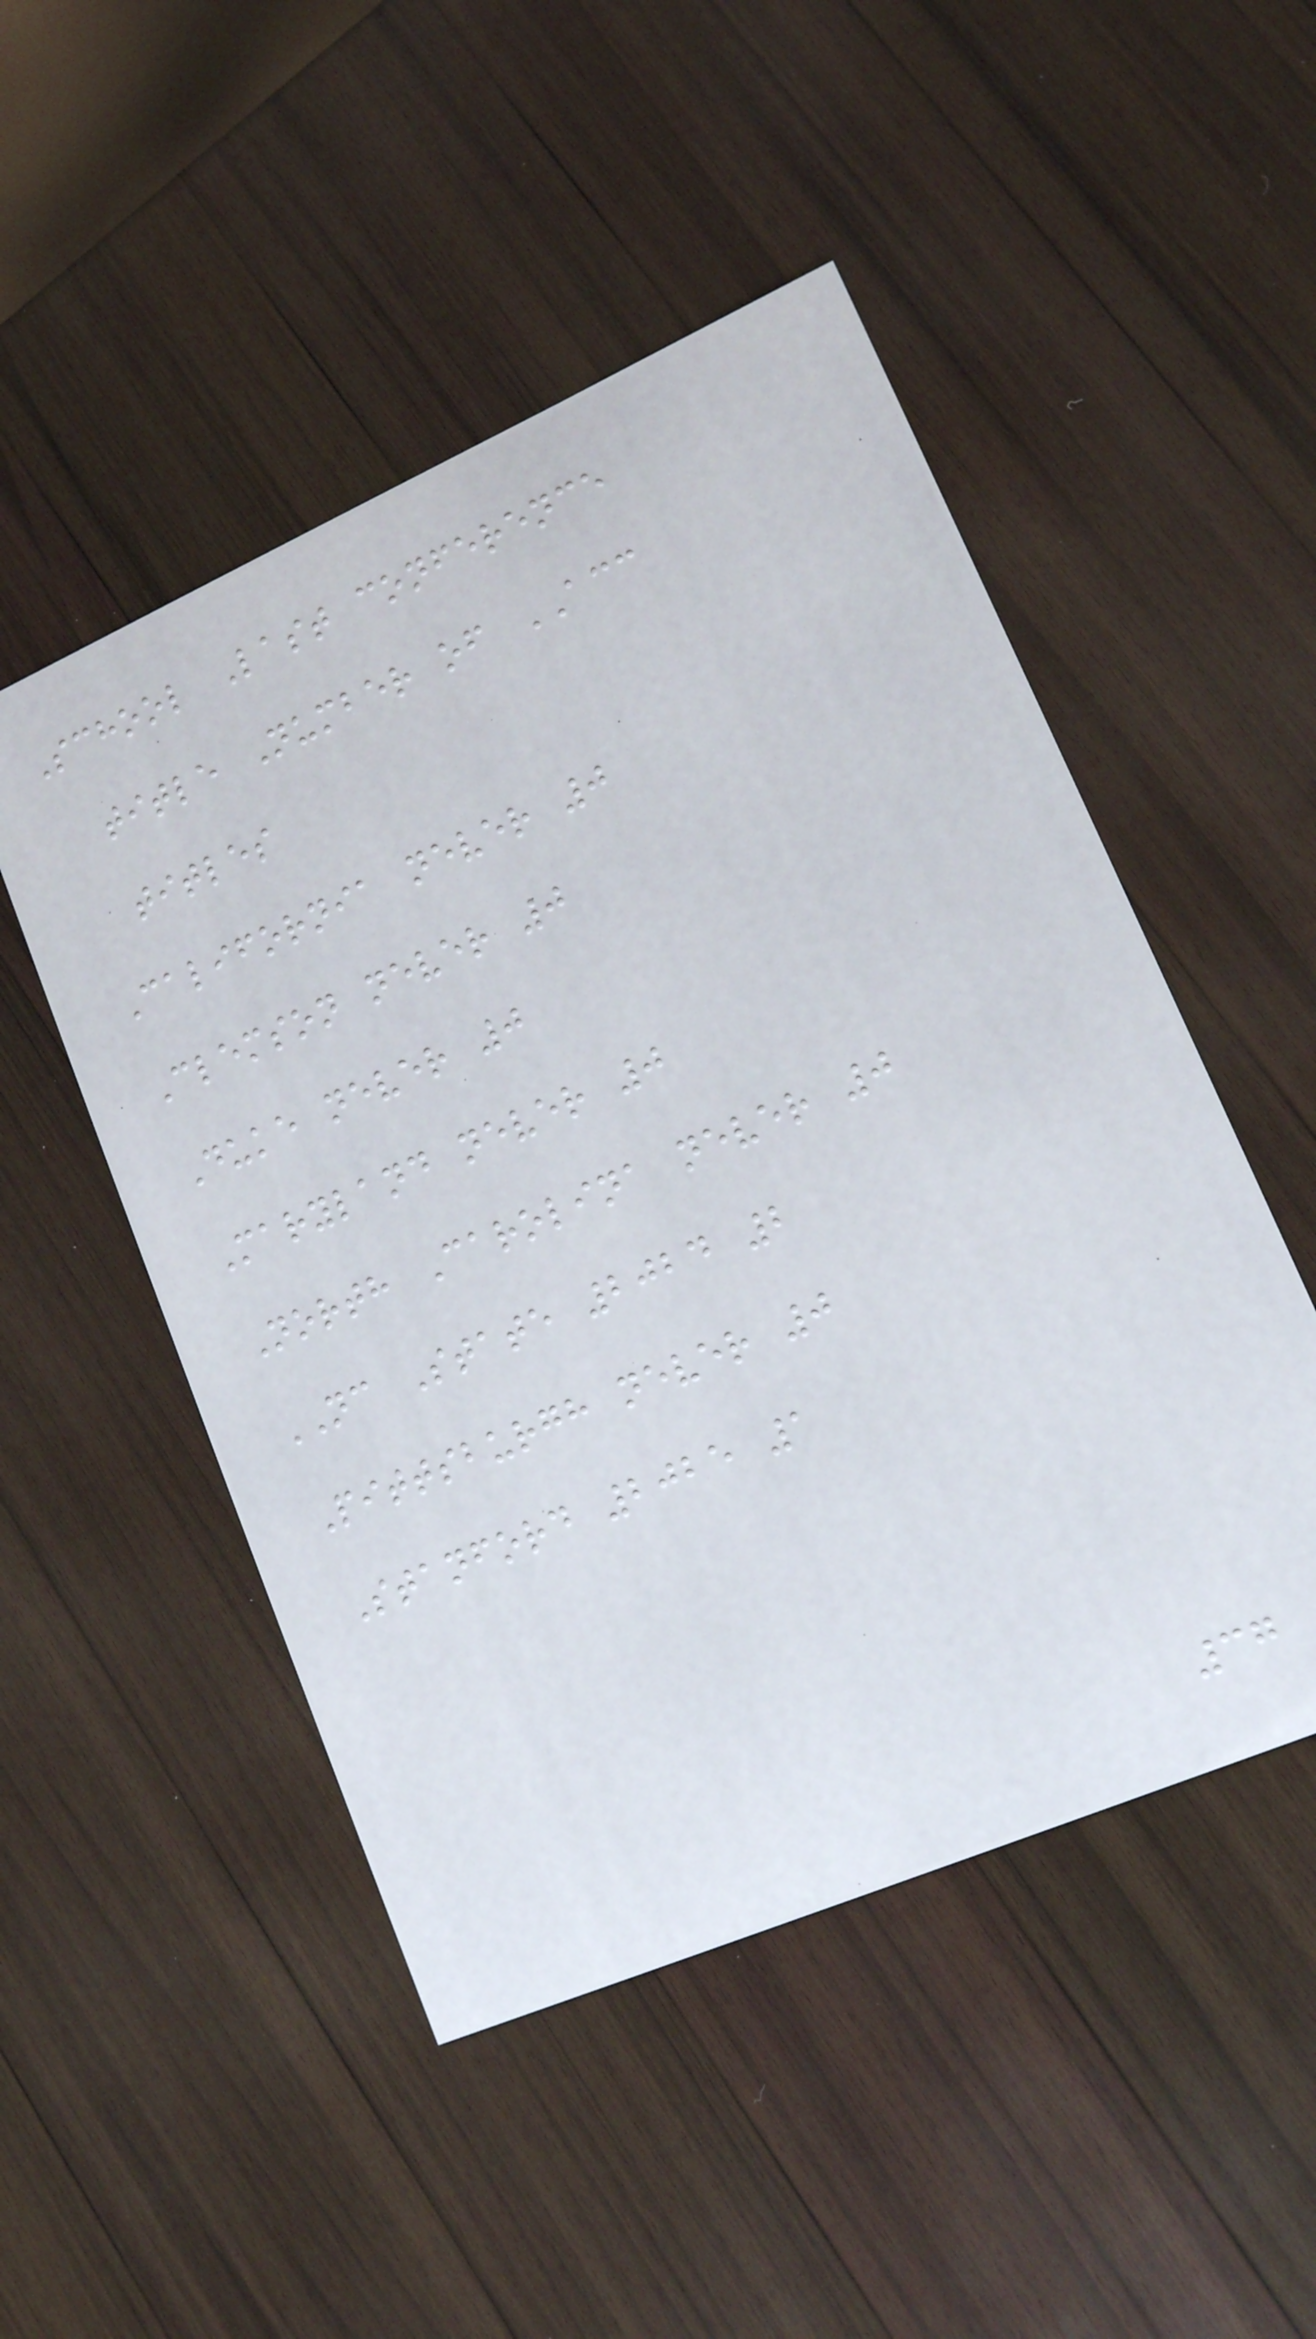School Last conference
title Number of ACC
titles
California never 0
Clemson never 0
Duke never 0
Maryland never 0
North Carolina never 0
NC State 2024 2
Pittsburgh never 0
Stanford 2025 1
37
